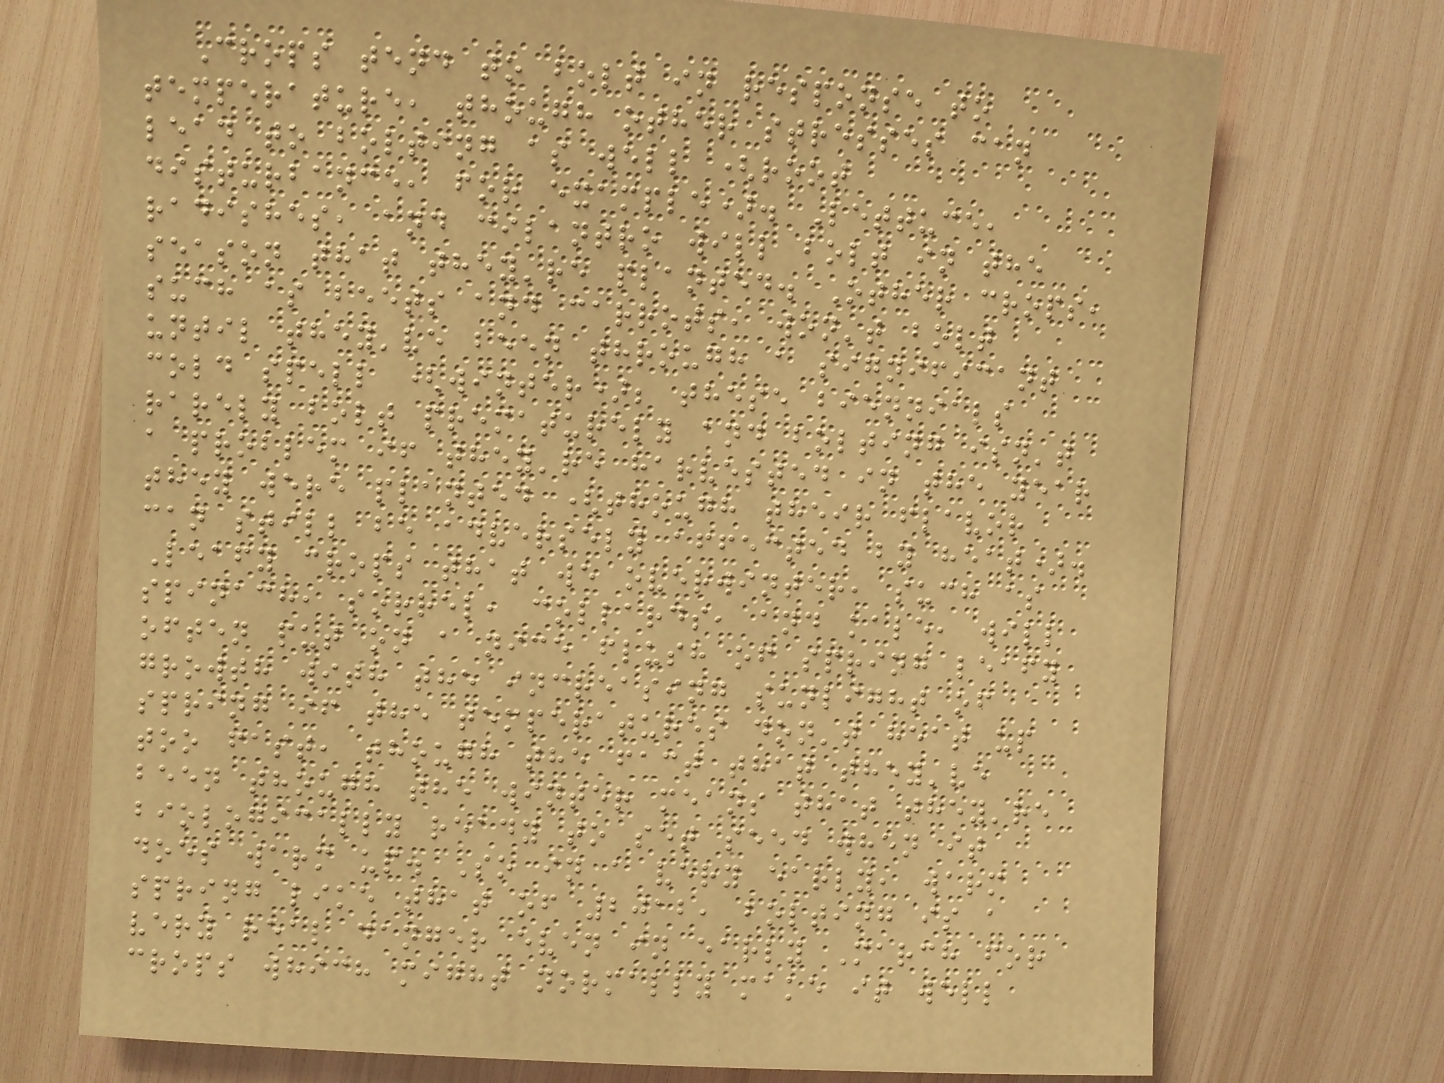Crops tend to bolt in response to
temperature, though other stresses can
lead to bolting as well (root
disturbance, for example). Lettuce,
radishes, and cilantro will bolt in the
season that they're planted. Other crops,
such as beets and carrots, won't bolt
until they've been through a significant
cold spell (winter); these biennials
rarely bolt prematurely and bolting isn't
a problem if they're harvested in the year
they were planted (though their flavor
can still be adversely affected by heat).
Leafy crops that we overwinter, such as
spinach, sorrel, collards, and kale, will
often put on a nice flush of spring leafy
growth with the increasing sunlight of
spring if the temperatures don't heat up
too fast, though the fact that they've
been though the winter means that they're
biologically ready to set seed when it
does warm up. So in a very early, warm
spring like that of 2012, bolting is a
very real danger even in early March for
crops which might normally make it well
